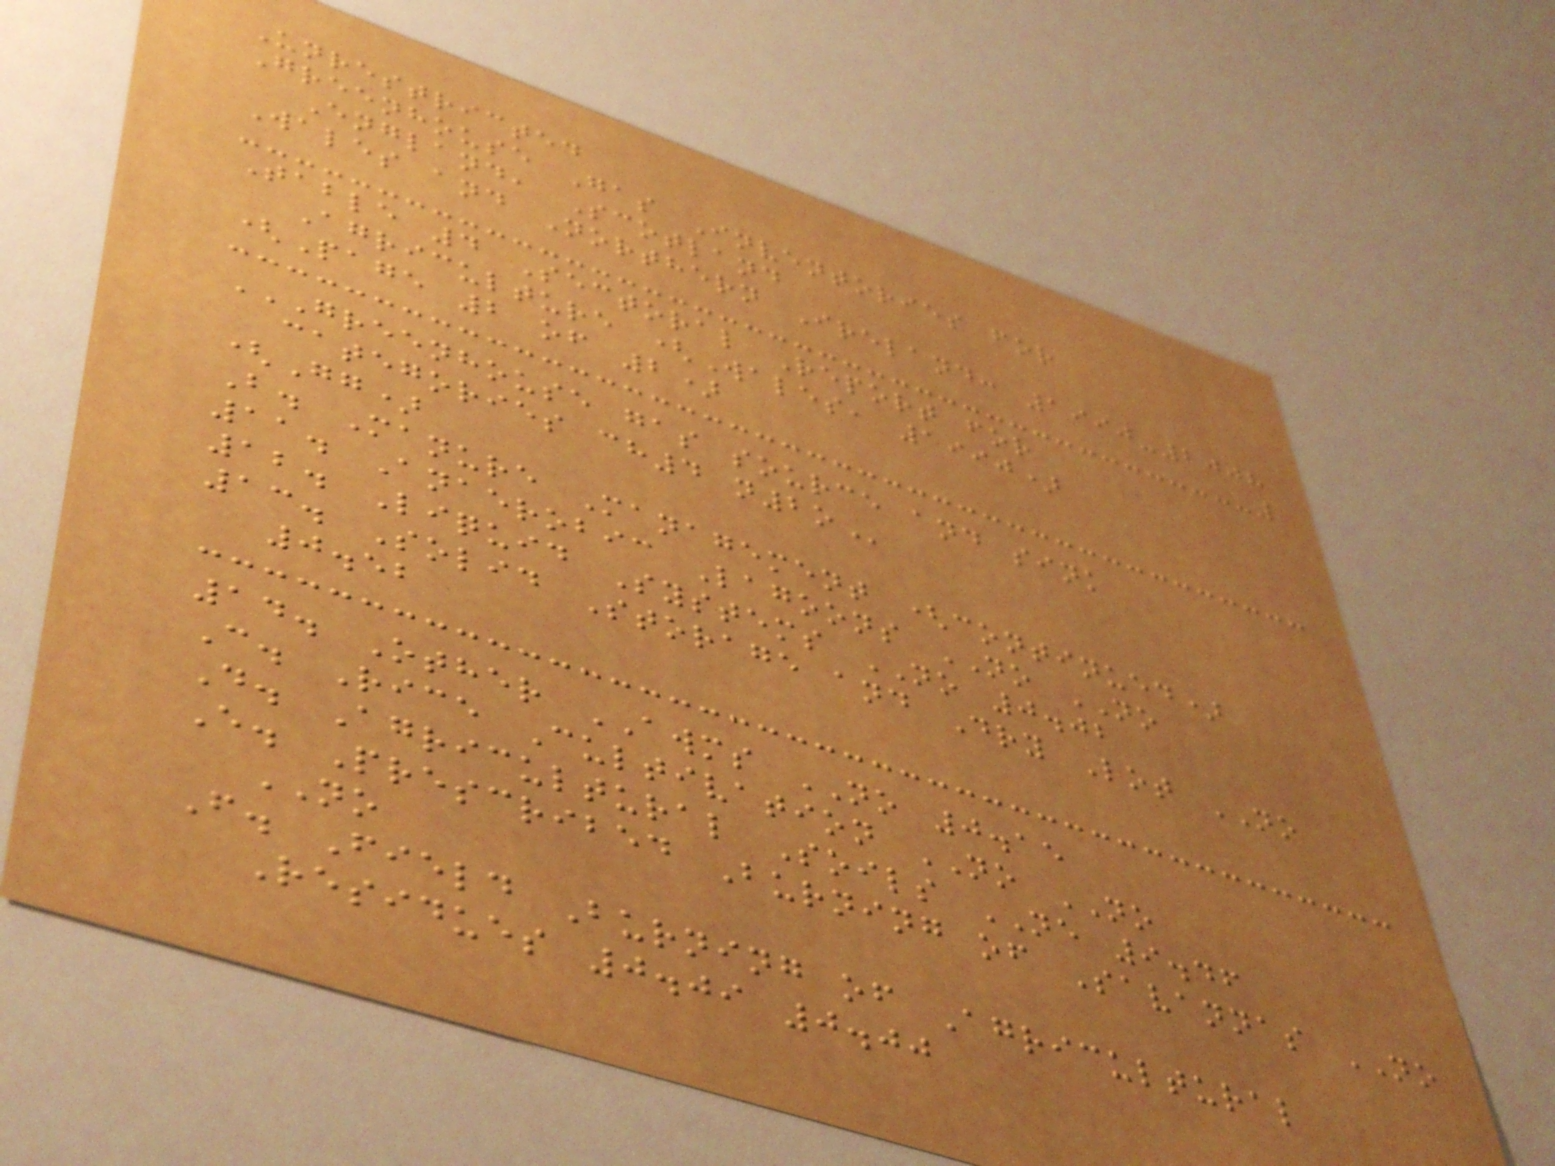Unrestricted
Greenhouse Gas Inventories for
England, Scotland
Wales and Northern Ireland: 1990-2008
Table 4 Sectoral Report for
Agriculture (Wales, 1990)
(Page 2 of 2)
GREENHOUSE GAS SOURCE AND SINK
CATEGORIES CH4 N2O
(Gg)
B. Manure Management (continued)
11. Anaerobic Lagoons NO NO
12. Liquid Systems NO 0.02
13. Solid Storage and Dry Lot NO
0.52
14. Other AWMS NO 0.15
C. Rice Cultivation NO NO
D. Agricultural Soils NE 9.46
E. Prescribed Burning of Savannas NO
NO
F. Field Burning of Agricultural
Residues 0.09 0.00
